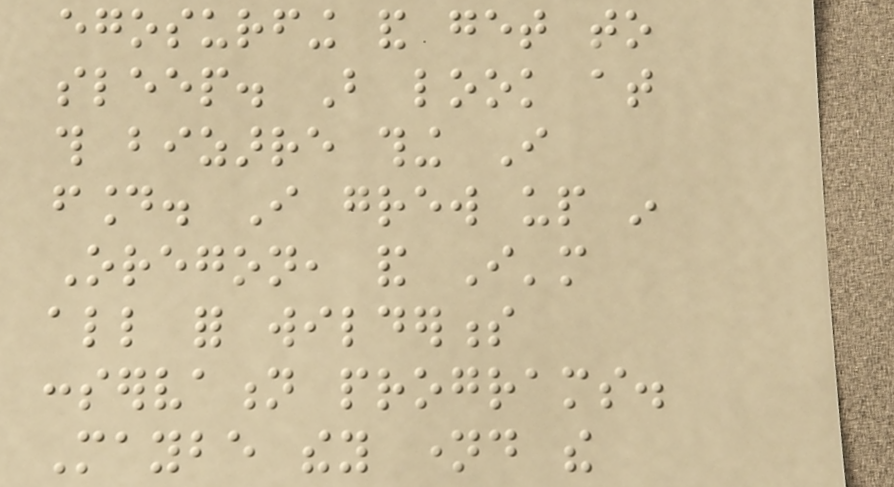egosurfing and get to
sleep. But look at
this bizarre thing I
found. I grew up in
Oregon, and I'm
all for wilderness
conservation programs.
Maybe they named the
